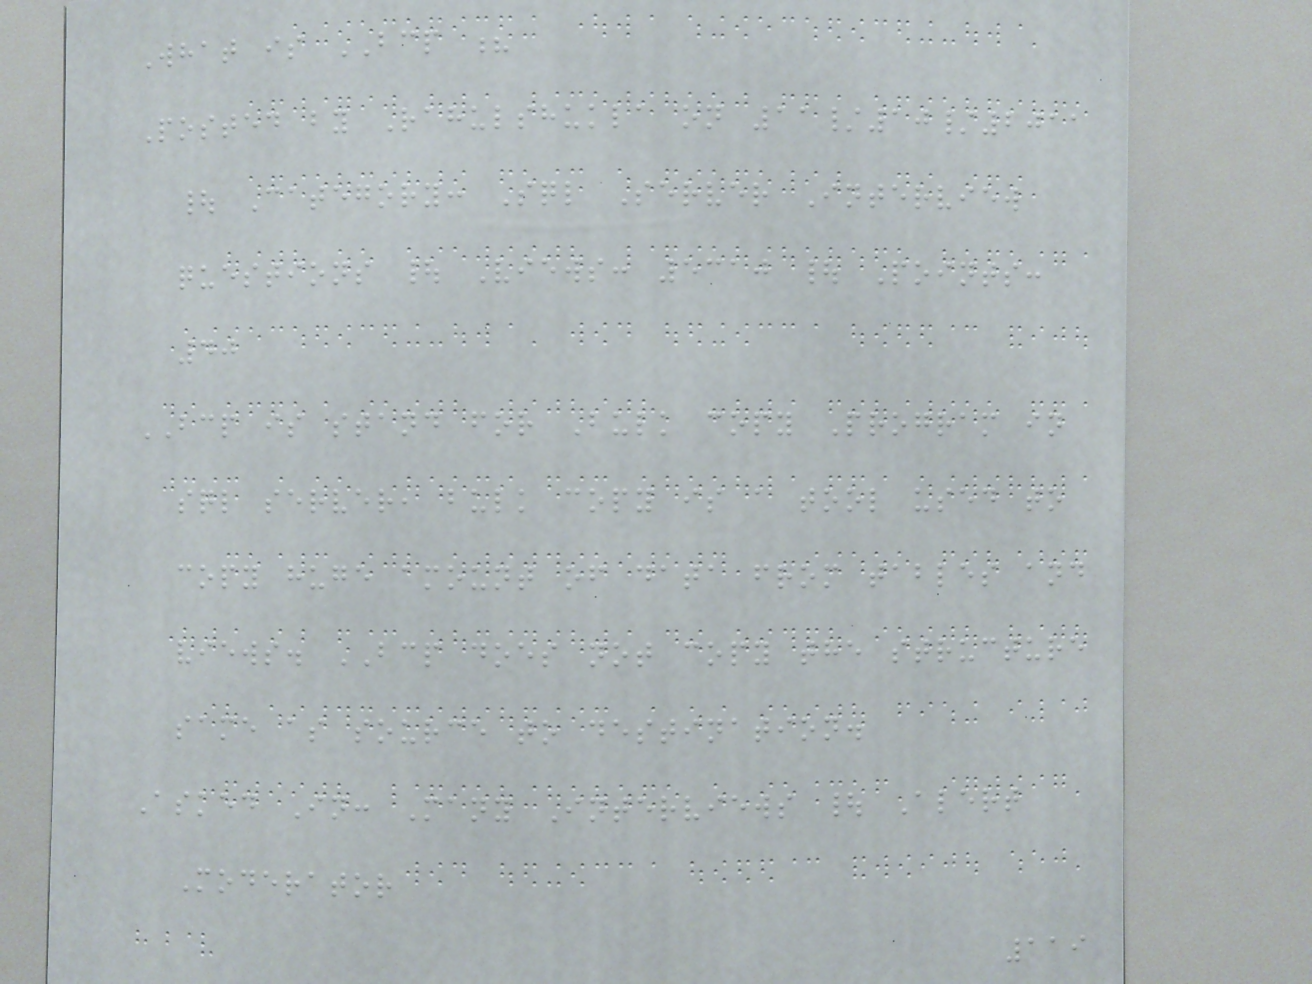What is BCP ?
Posted by Rahulshukla on 11/10/2011
| Category: Sql Server Interview
questions | Views: 5310 | Points:
40
BCP is stand for Bulk copy Program in
sql server, bulk copy is a tool used to
copy huge amount of data from tables and
views. BCP does not copy the structure
same as source to destination.
Asked In: Many Interviews | Alert
Moderator
119
